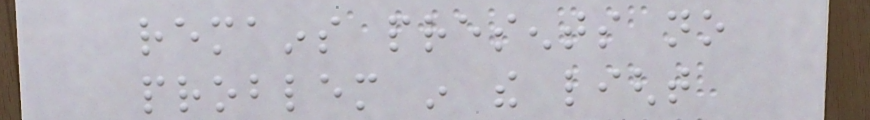remains presents no
problem in the light
